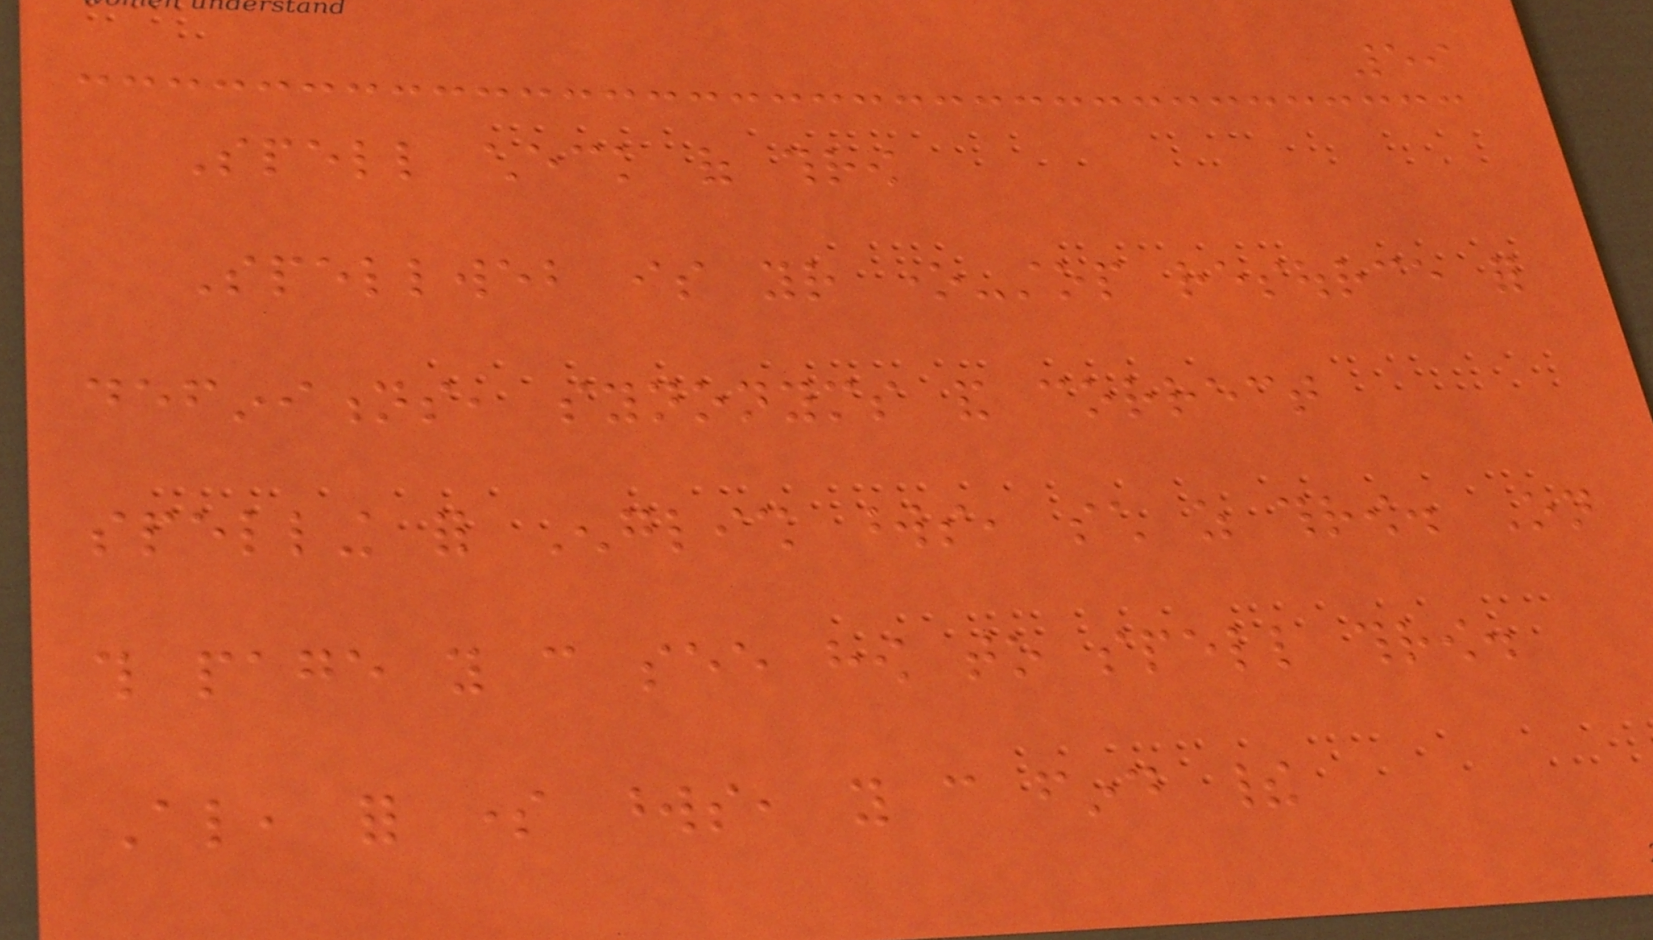59
Spell check of throw
Spellweb is your one-stop resource for
definitions, synonyms and correct
spelling for English words, such as throw. On
this page you can see how to spell throw.
Also, for some words, you can find their
